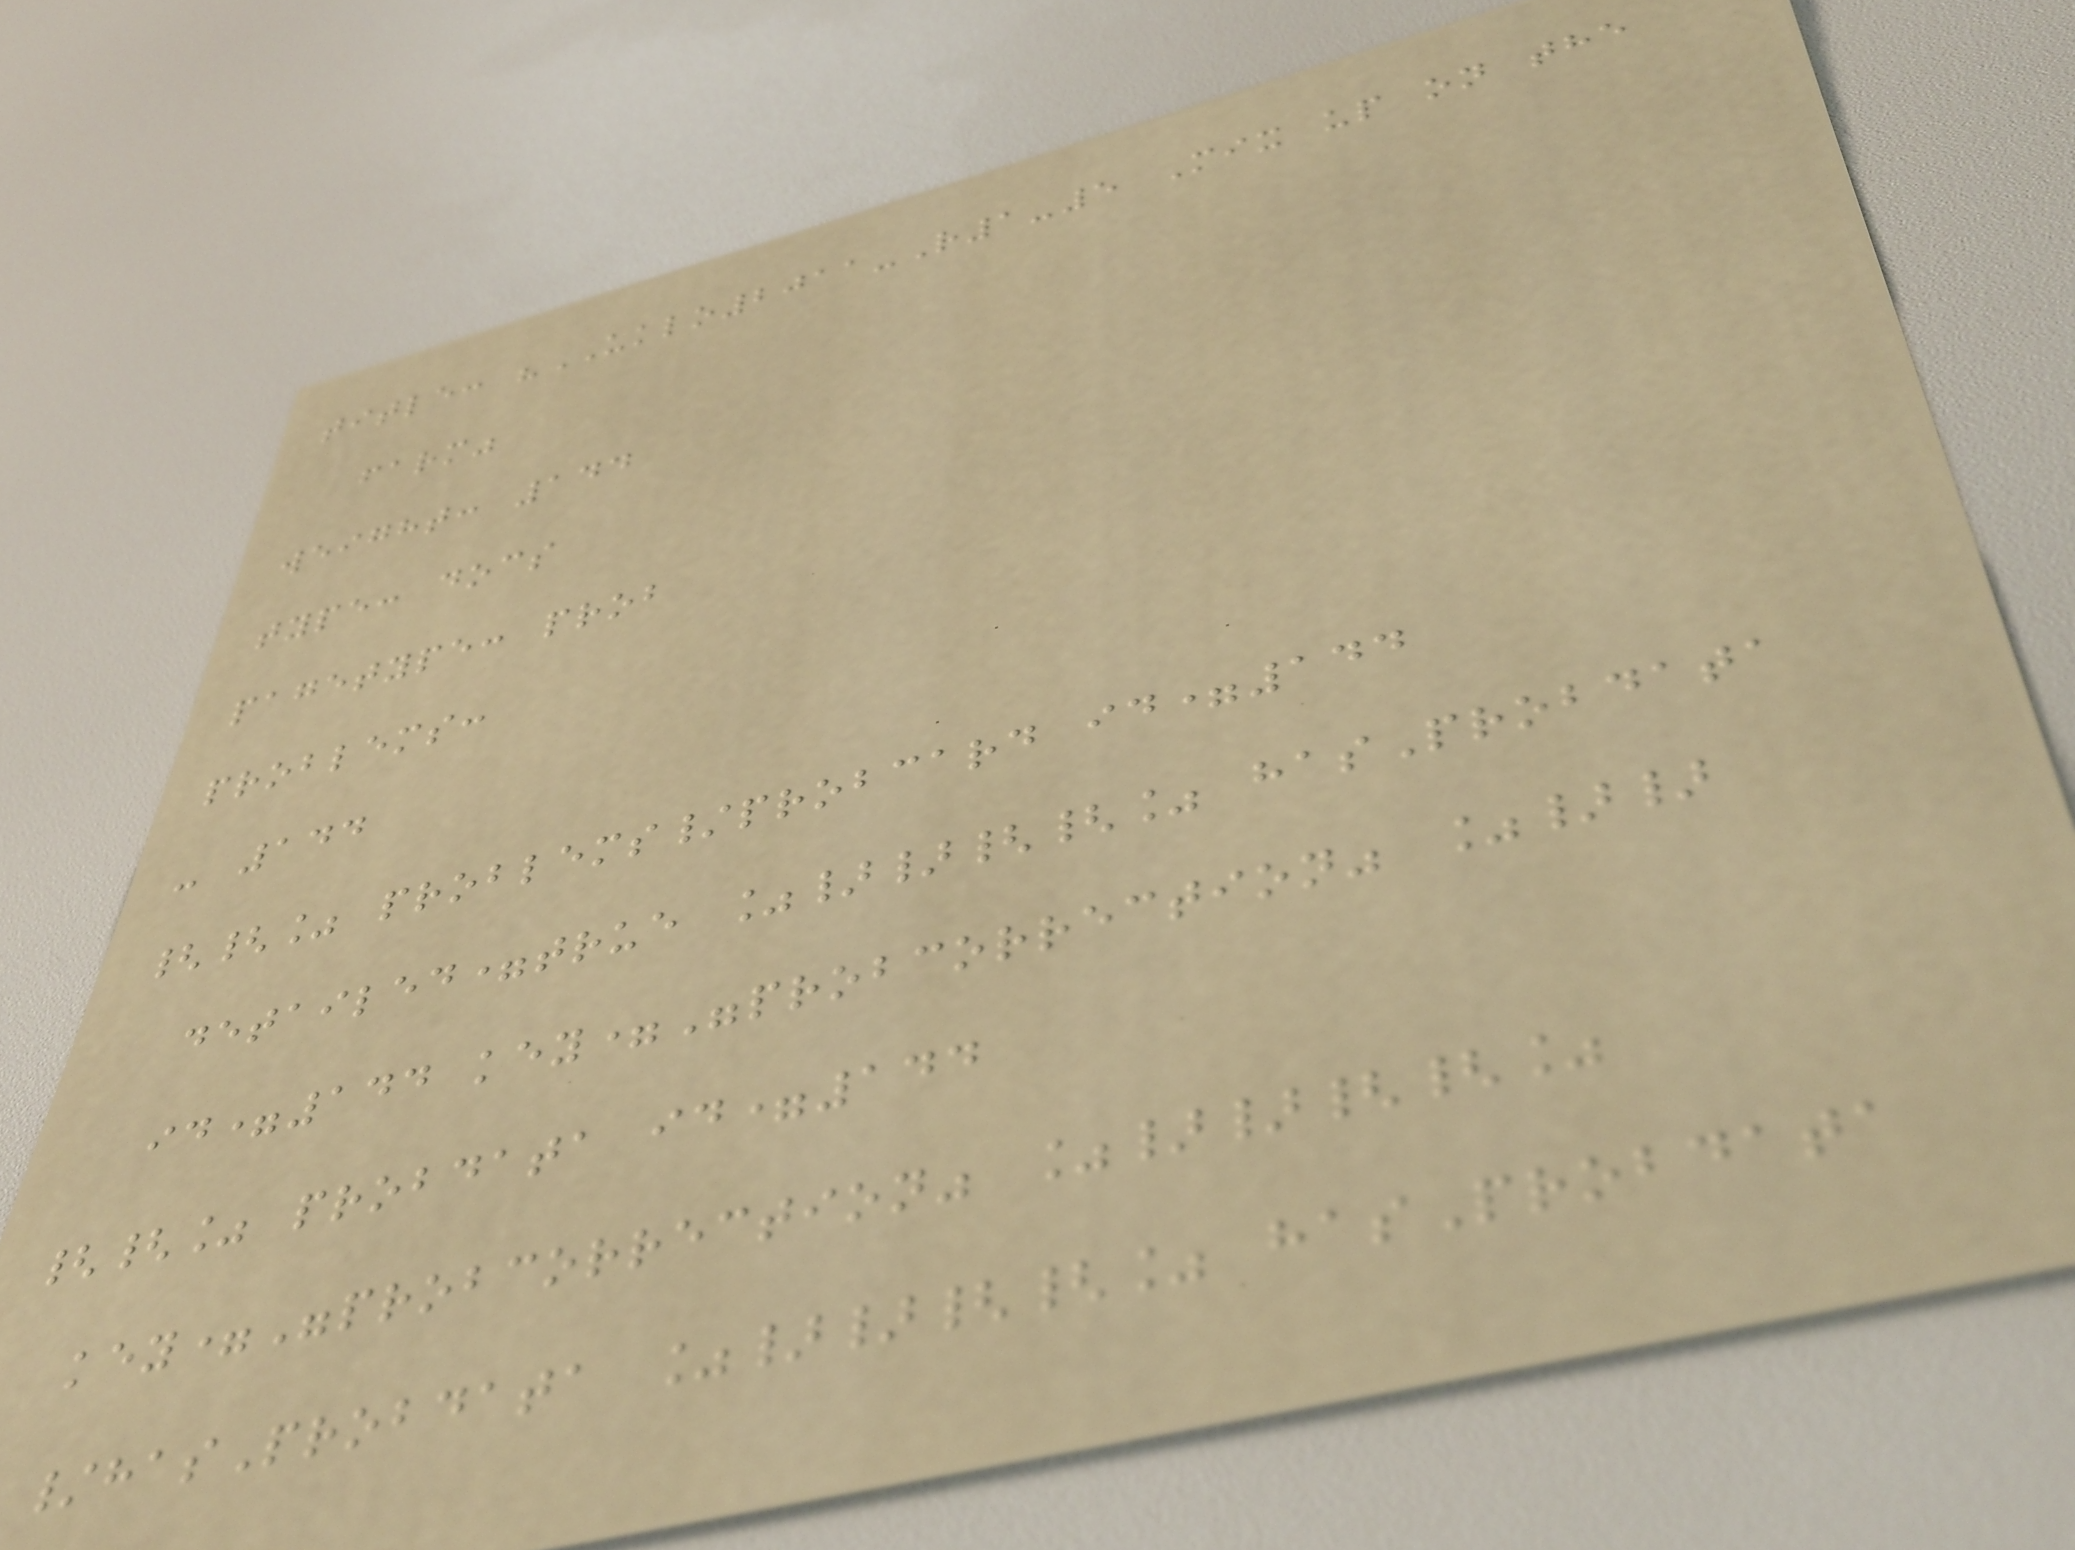title: "UKLO2011-R1-5 Mix up on the
farm"
weight: 144
type: docs
pagetype: prob
problems:
- 144
{{% problems/probcard id=144
detailed=true %}}{{% hasProbdata
id=144 key="probcorrection" %}}
{{% probdata id=144
key="probcorrection" %}}{{%
/hasProbdata %}}{{% hasProbdata
